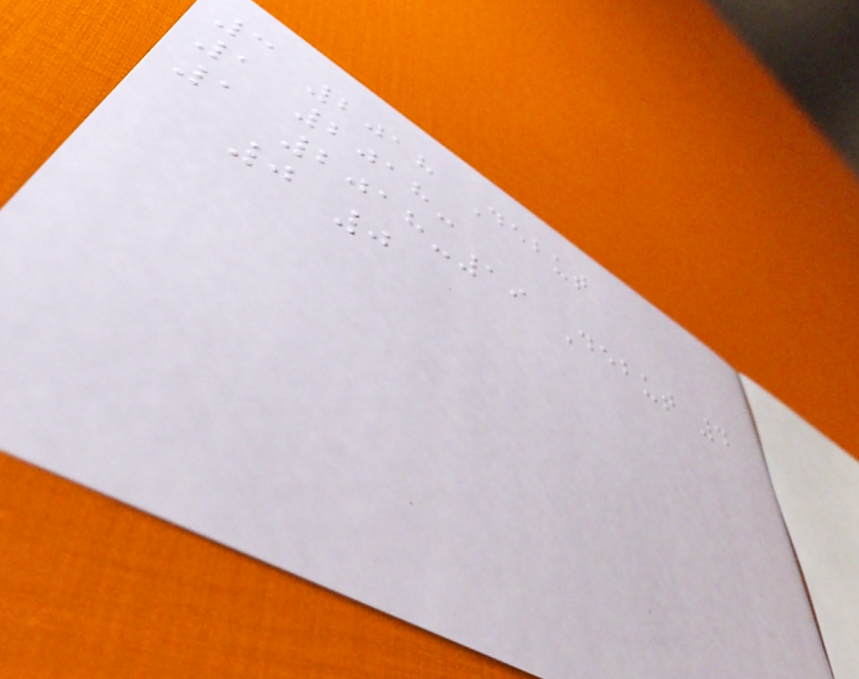3 2018 Debut
1 2018-
1 2018-19 Debut 4
0 0
